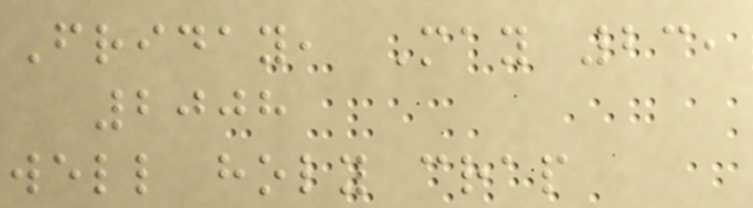Friday, May 23,
2008
well holy crap
